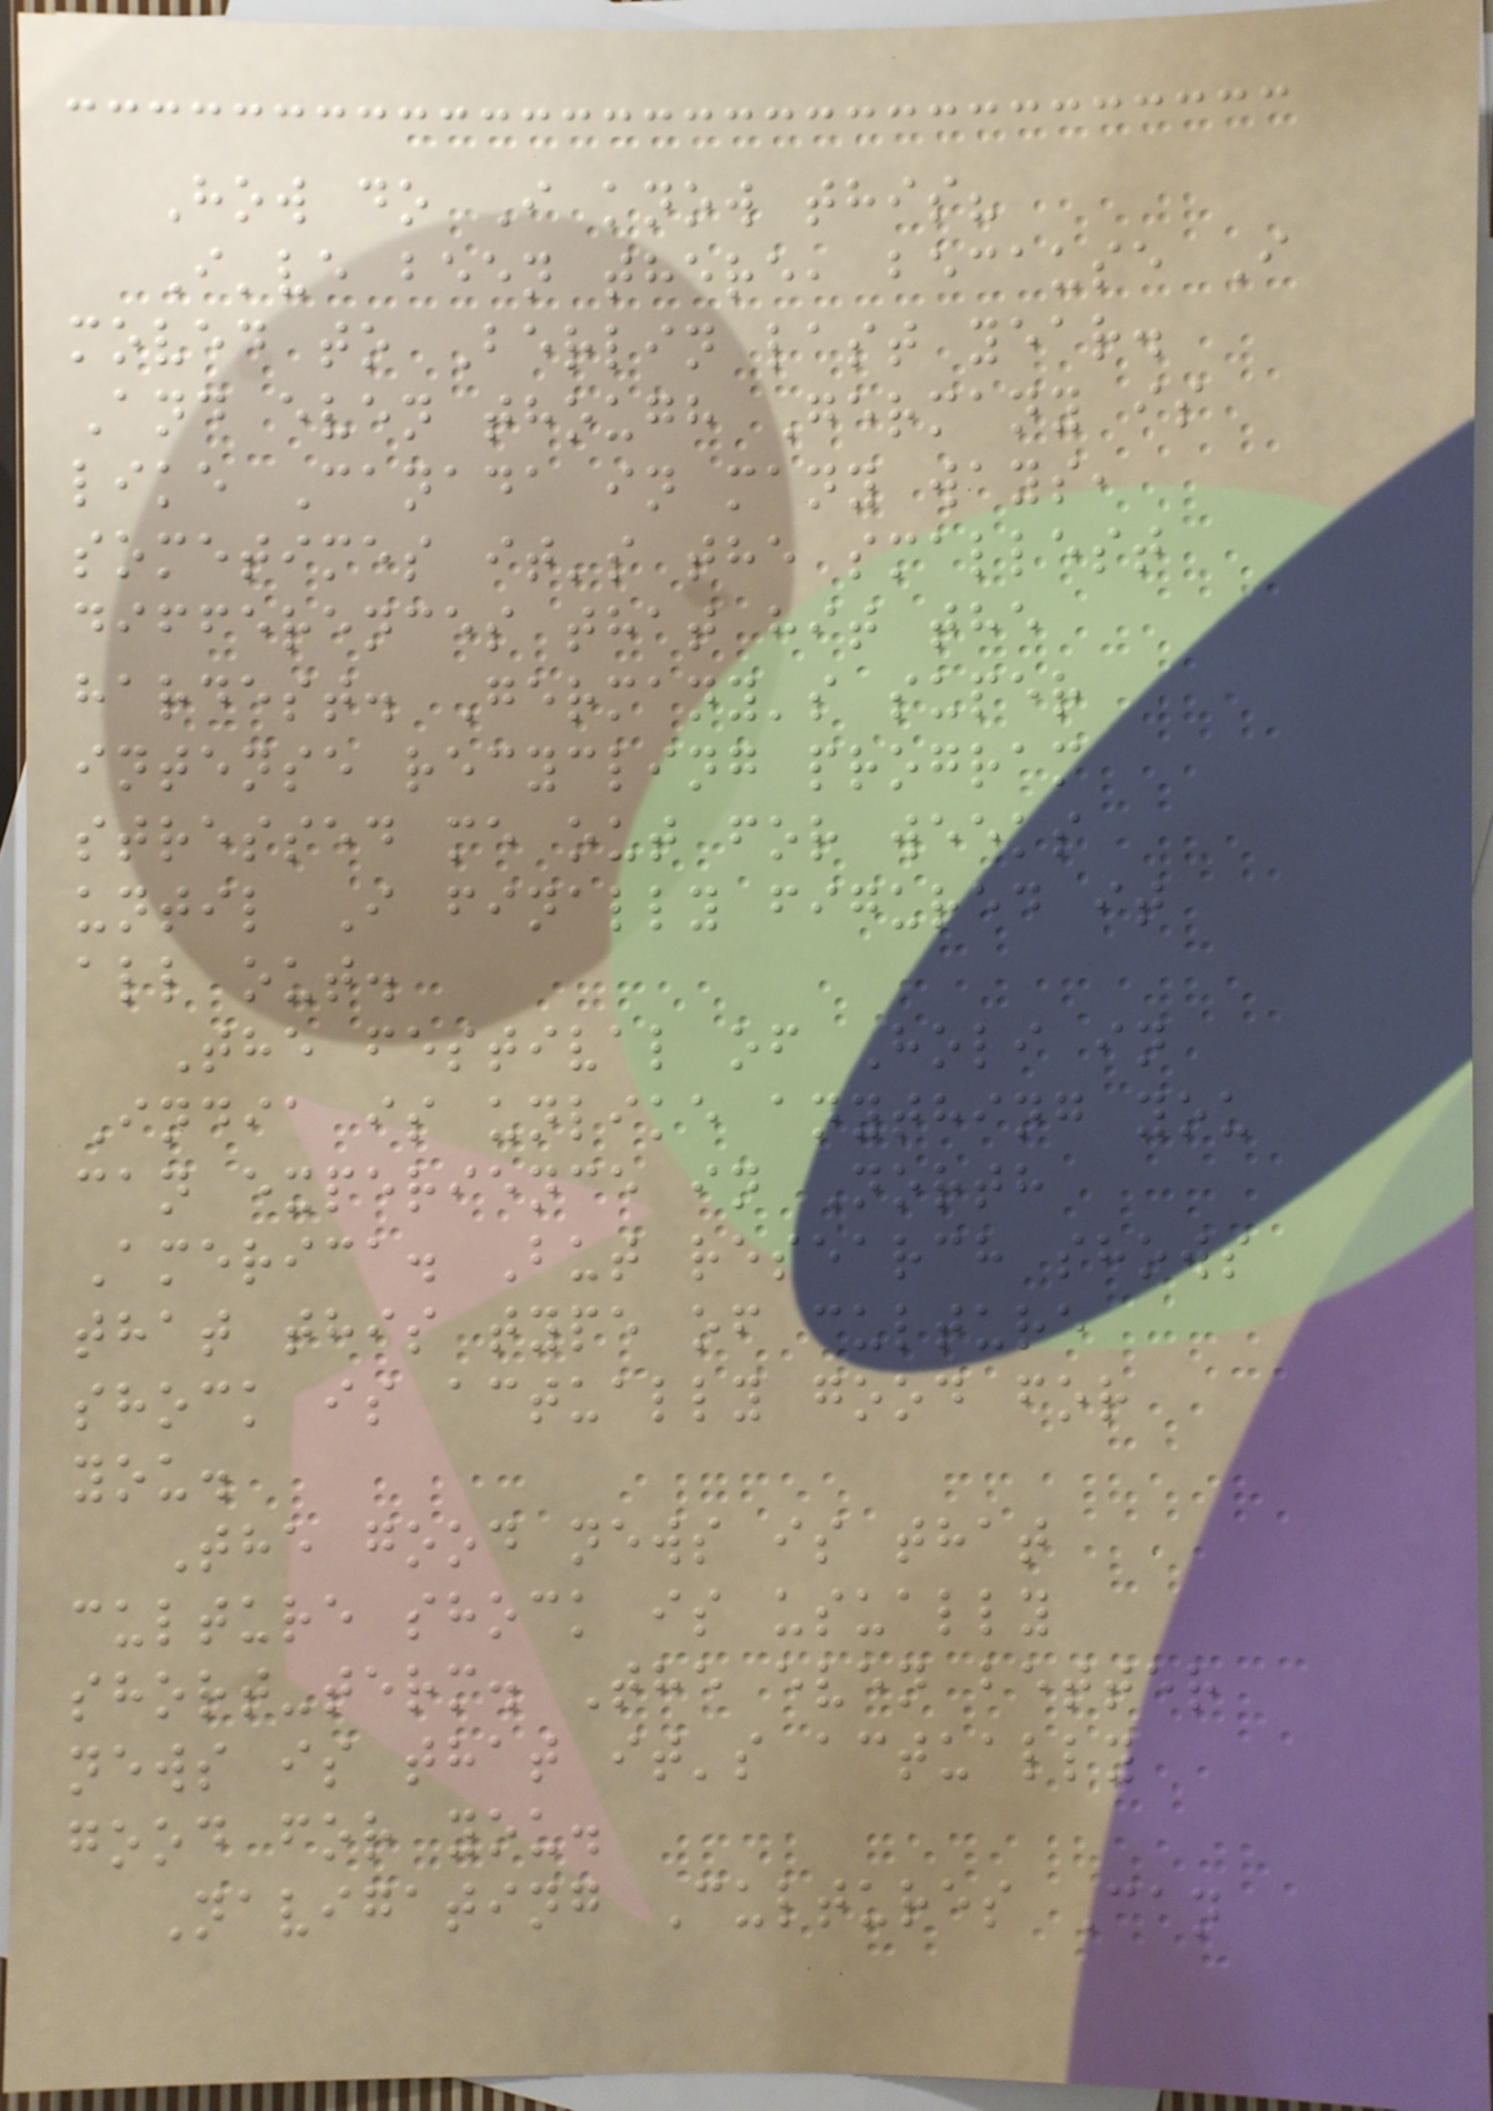How do I know this?
I've been there, because I
moved to Berlin last year.
And even though Germany is
like Canada in many ways,
sometimes it's the smallest
differences that hit the
hardest. Germany's super
intense recycling program
stressed me out for weeks
until I finally figured it
all out.
The festival of Holi in
India is unlike anything you
can experience in North
America. But research shows
that this type of culture
shock is actually good for
you.
The good news is that
culture shock is usually
short-term. The even better
news is that it's actually
good for you.
Navigating Cultures Can
